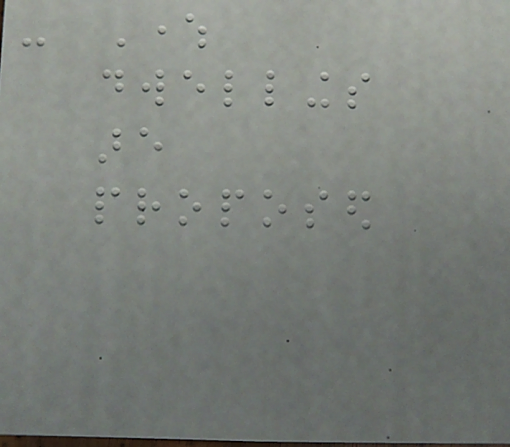- Where
dwellings
are
proposed
